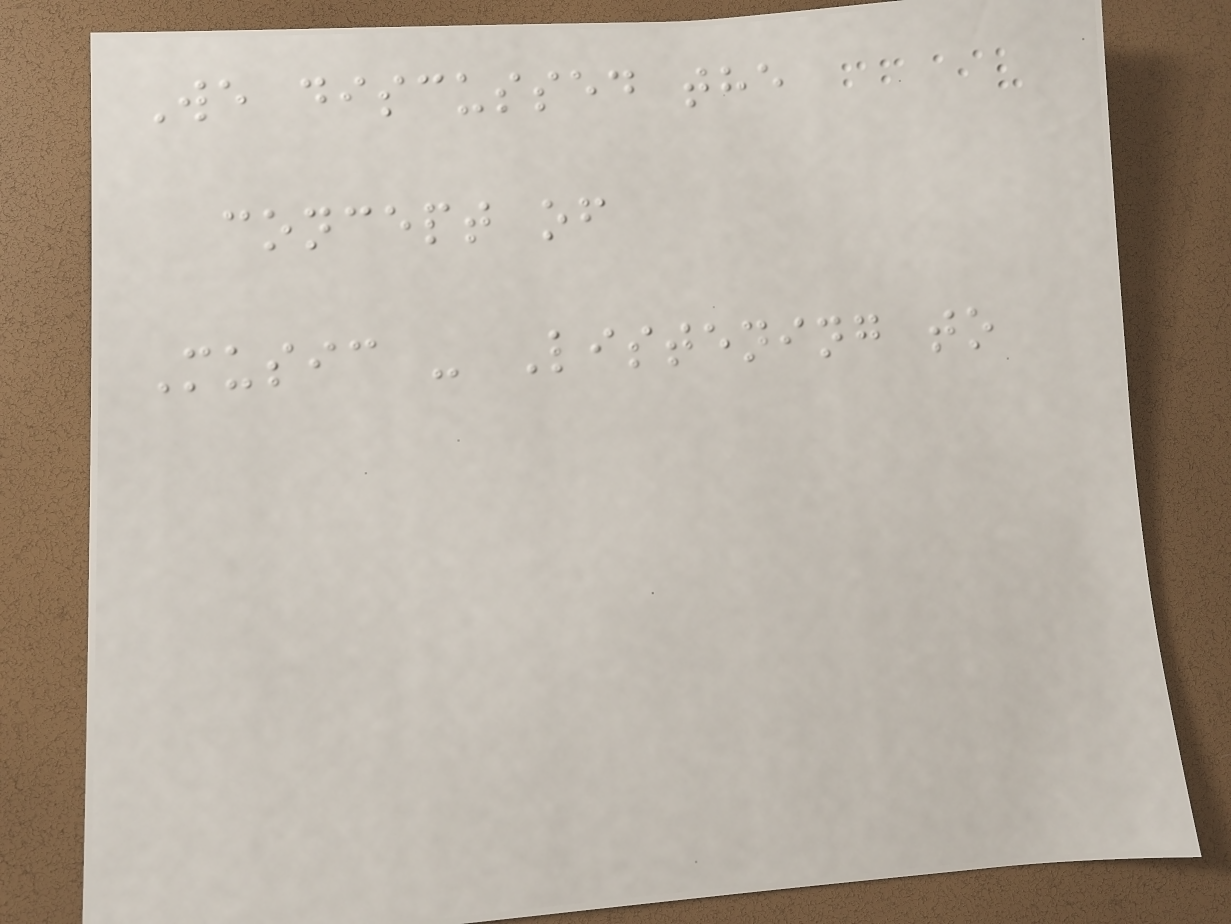We discussed the
concept of
Music - Listening to
